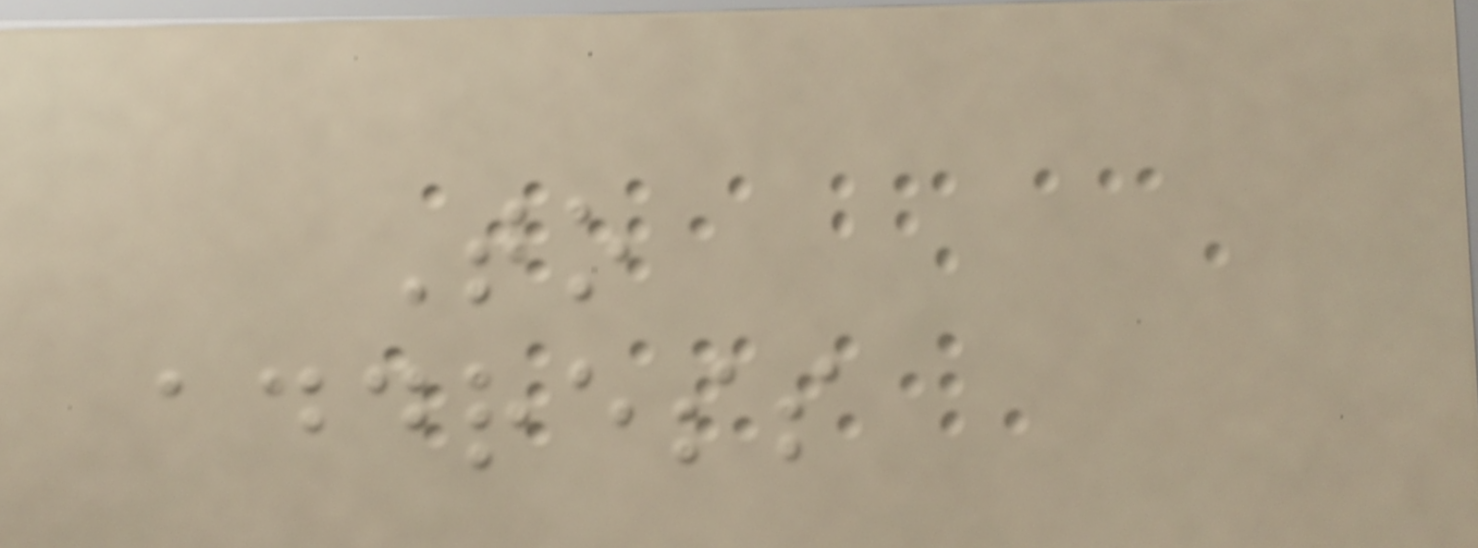To
address
